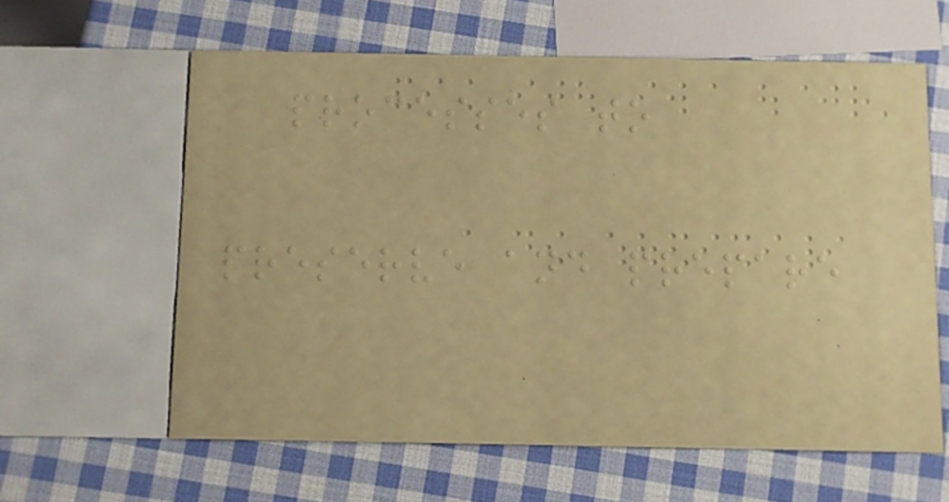processes to
preserve and prepare
